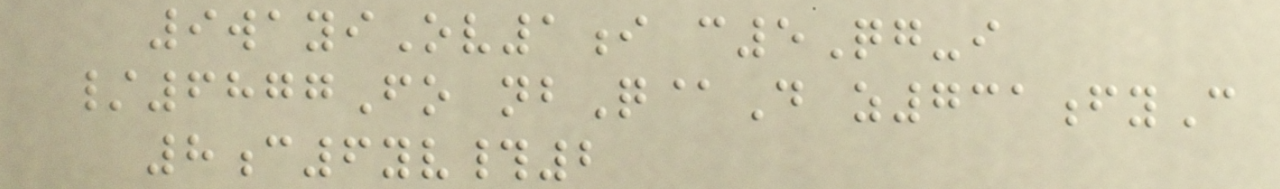9wayiOv1i c5Qg-i
/6877Fo nbQ@D z731fyC
8c6yv#2
